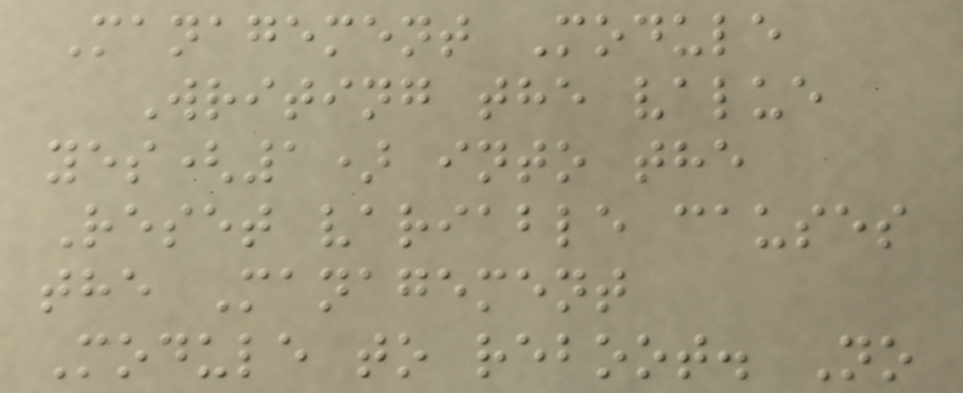Management Module
Writing the value
yes(1) into the
Reset variable causes
the Management
Module to reboot. No
